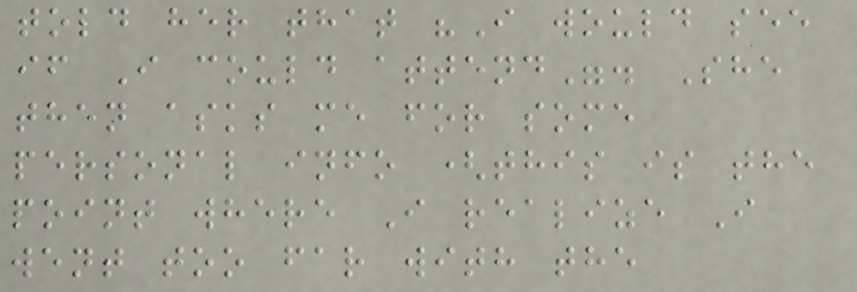told her that "I would see
if I could attend". She
then asks me for some
personal info (this is the
point where I realize I
went too far with the
